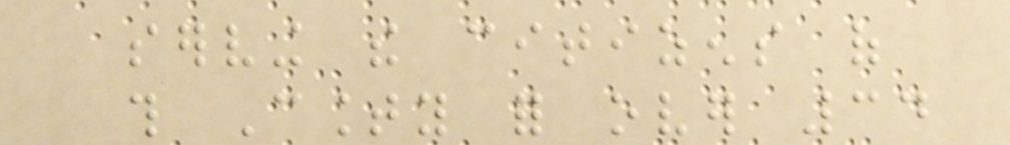serving the citizens of
this County for over 34
